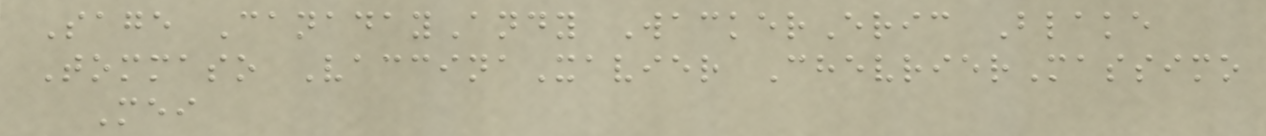Sage CanadayAndy WackerEric Blake
Tommaso VaccinaXavier ChevrierMassimo
Mei
